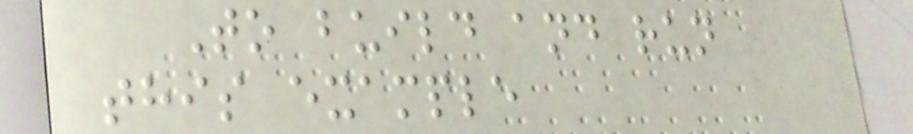To build and run
this example
